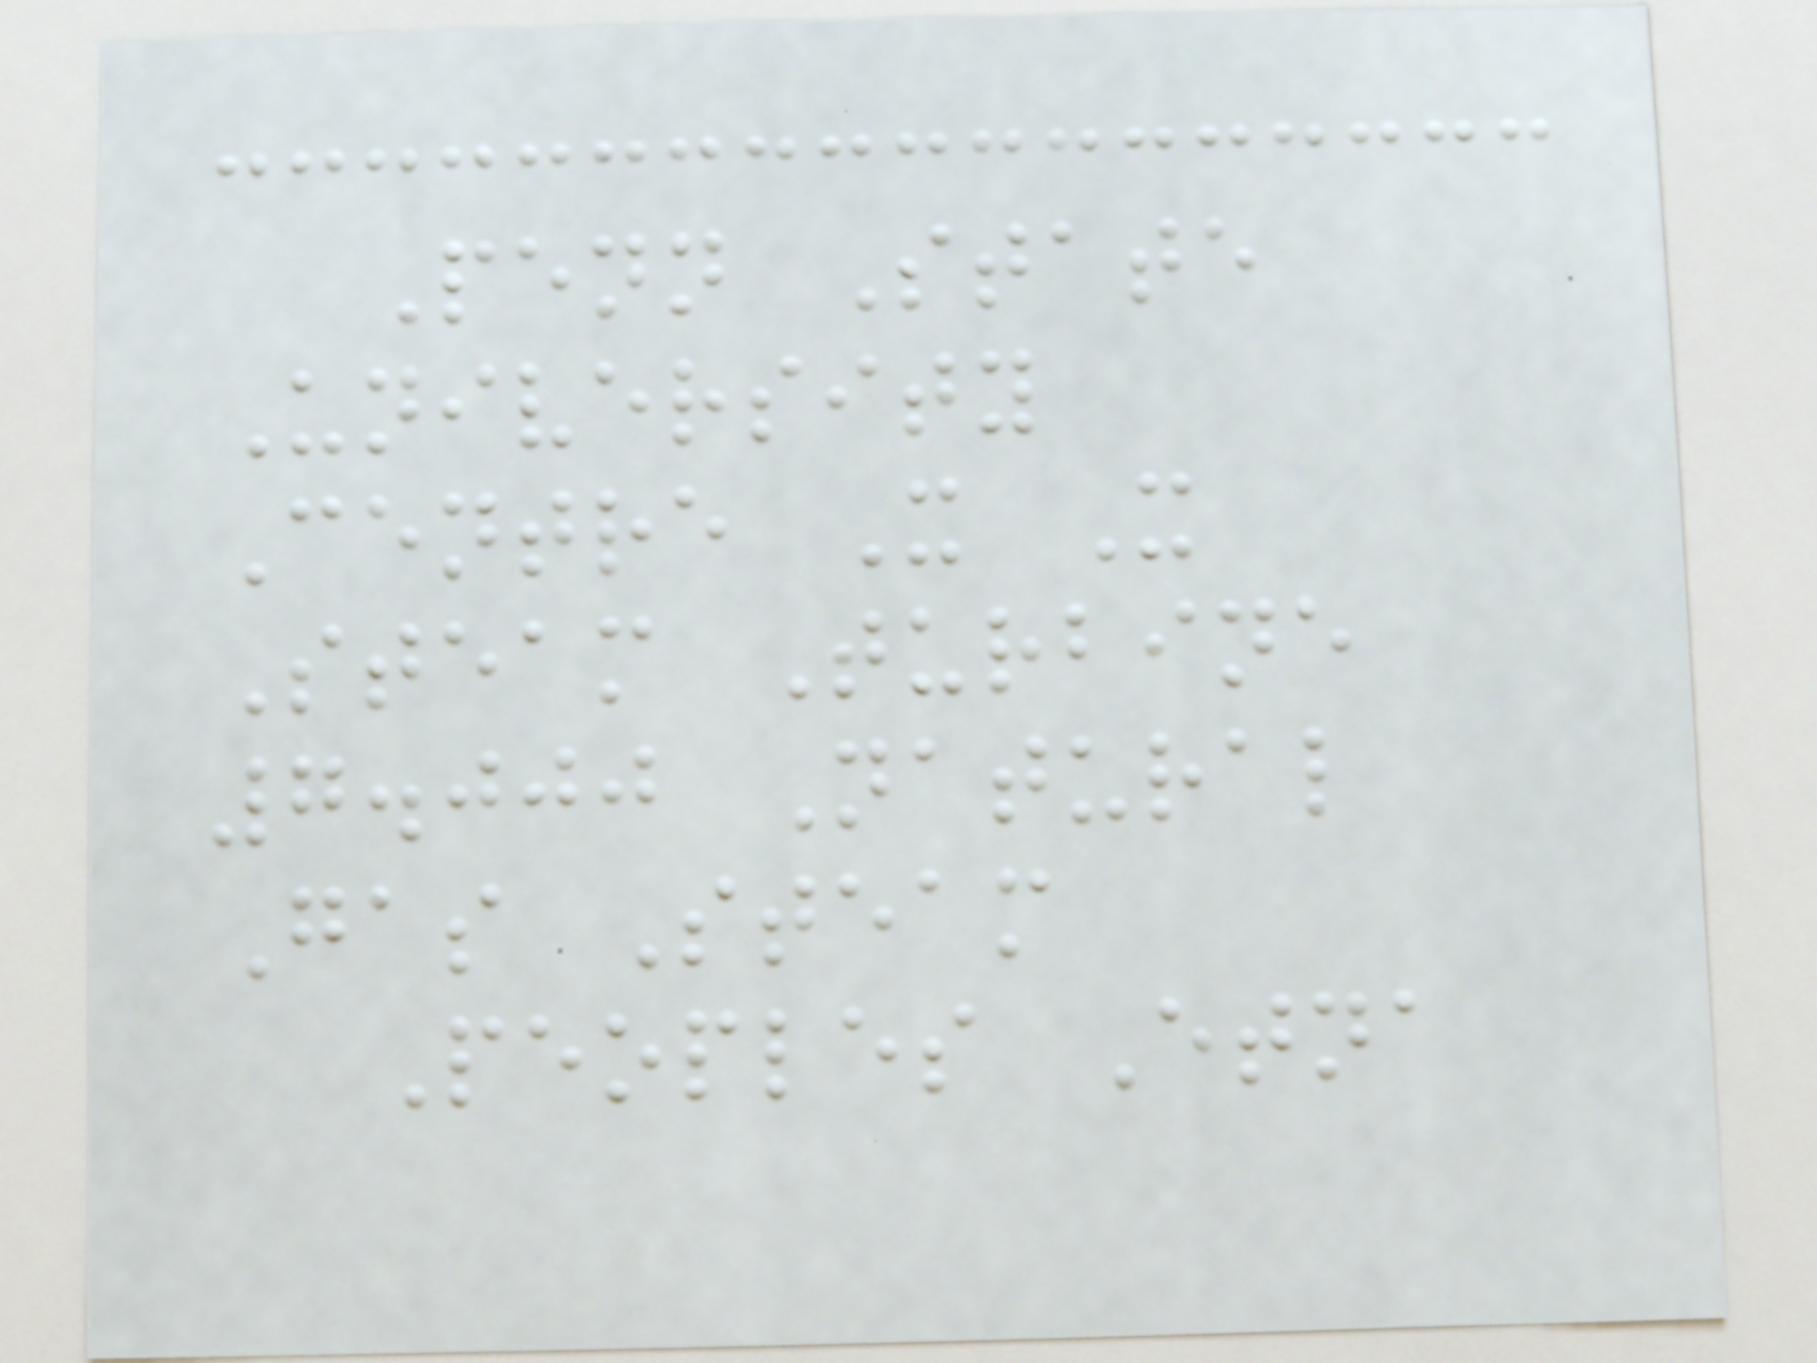Penn State
University
Centre X X
Steam Turbine
7.000 Natural
Gas Steam
Peoples Etna
